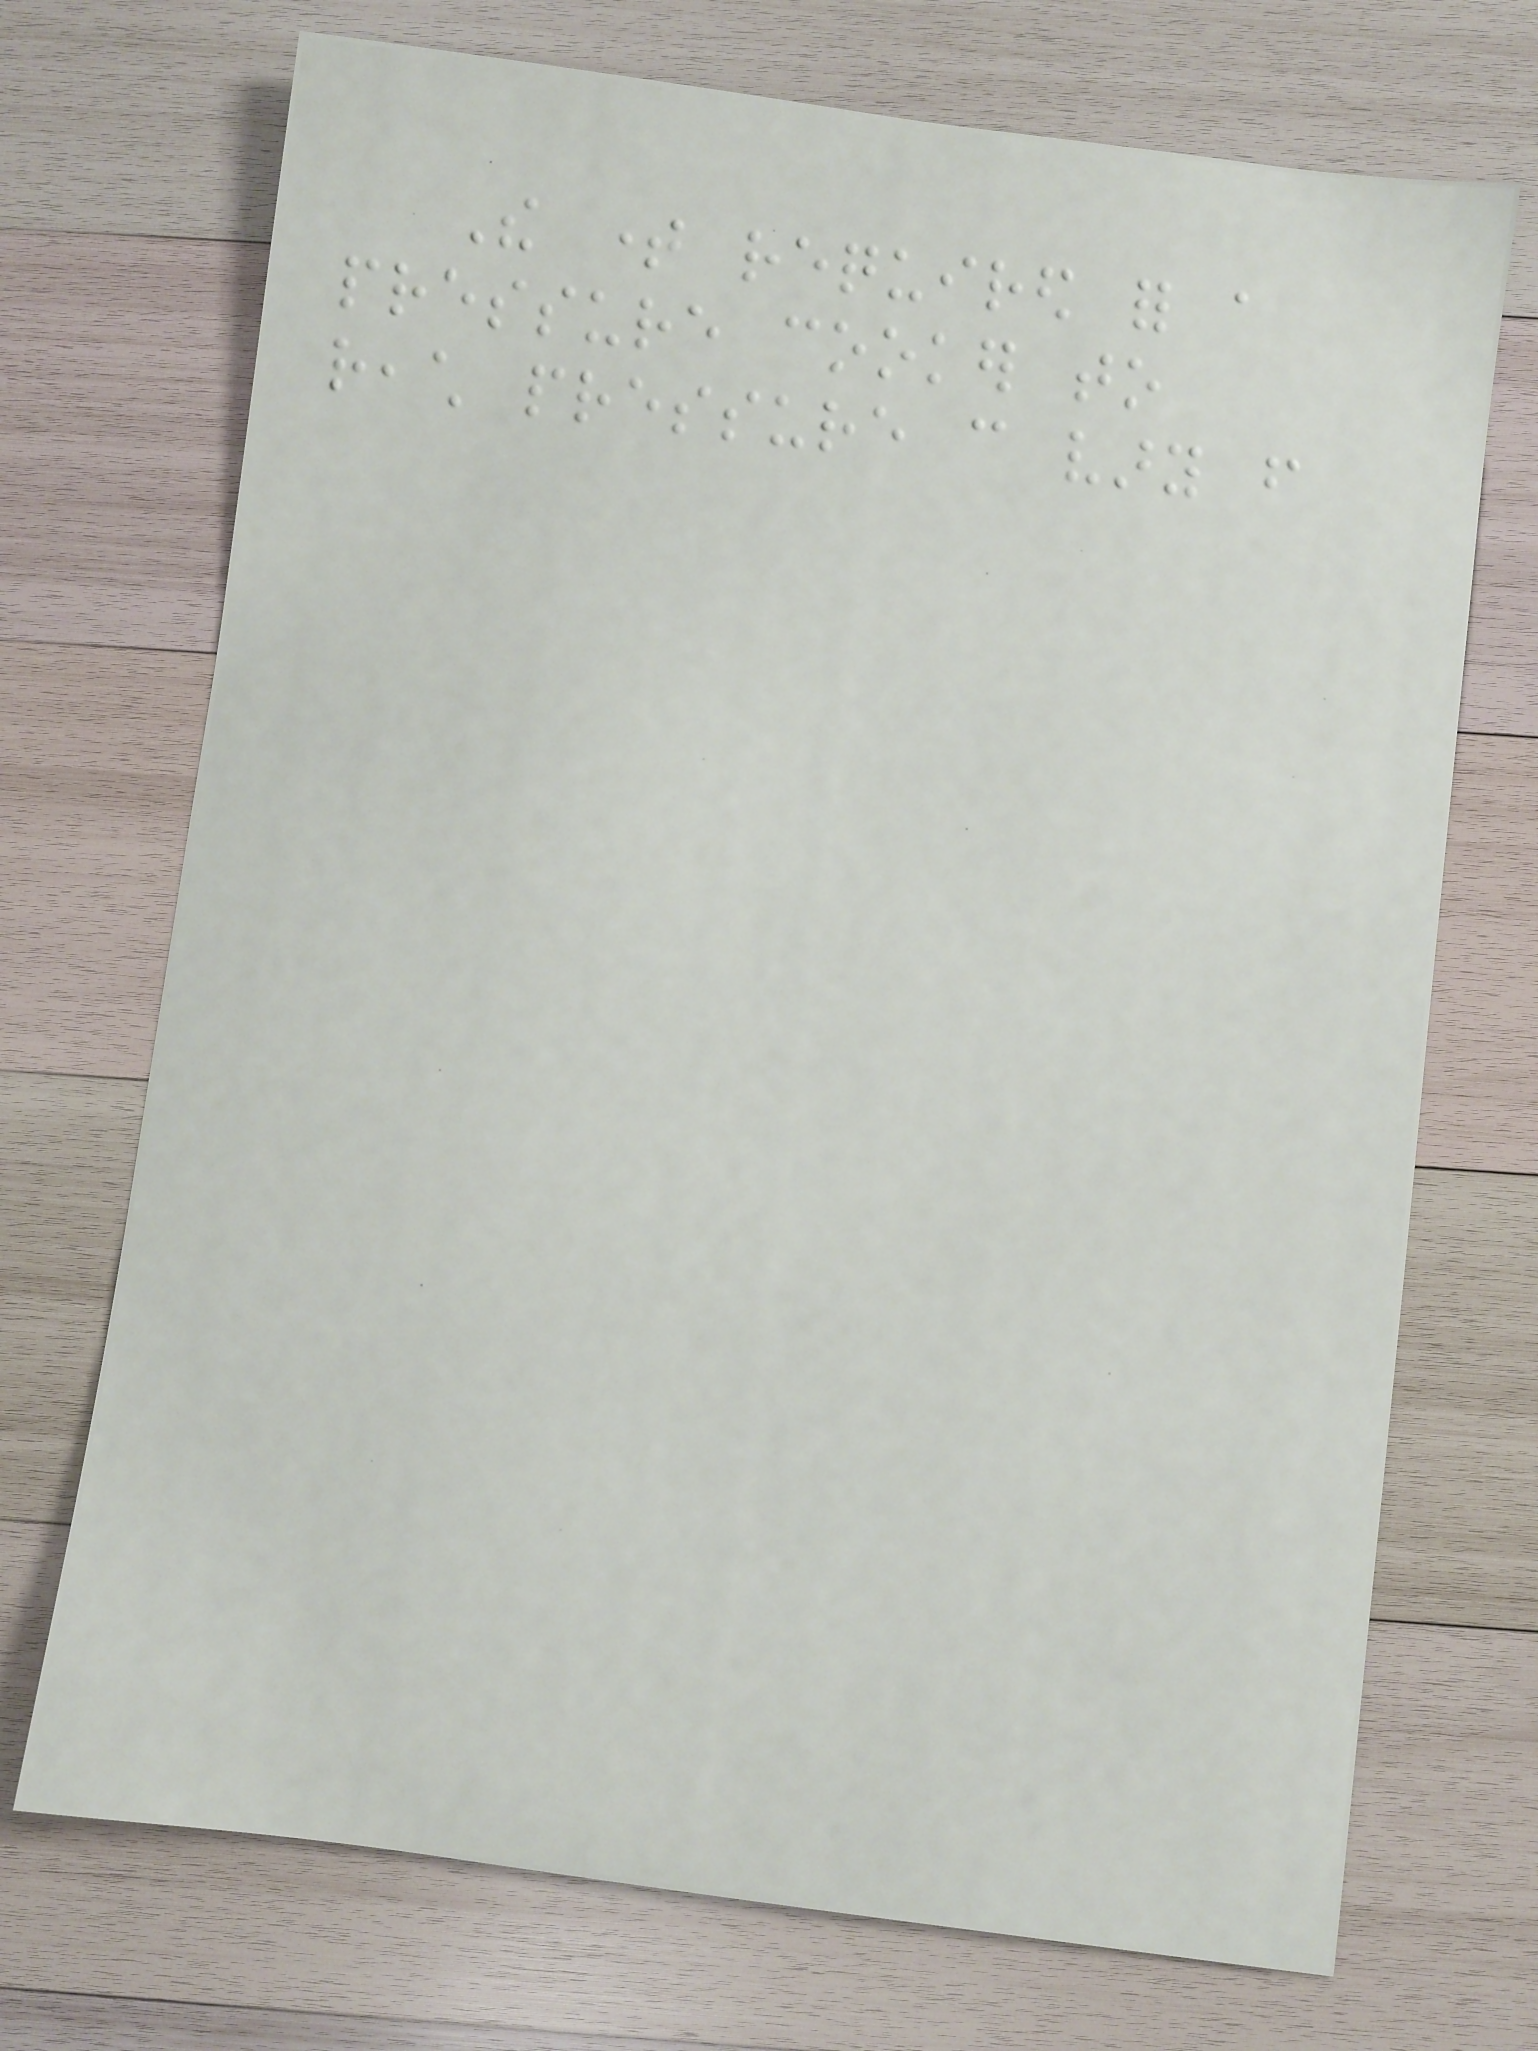The time required for a
pressure cooker to
reach pressure can vary from
